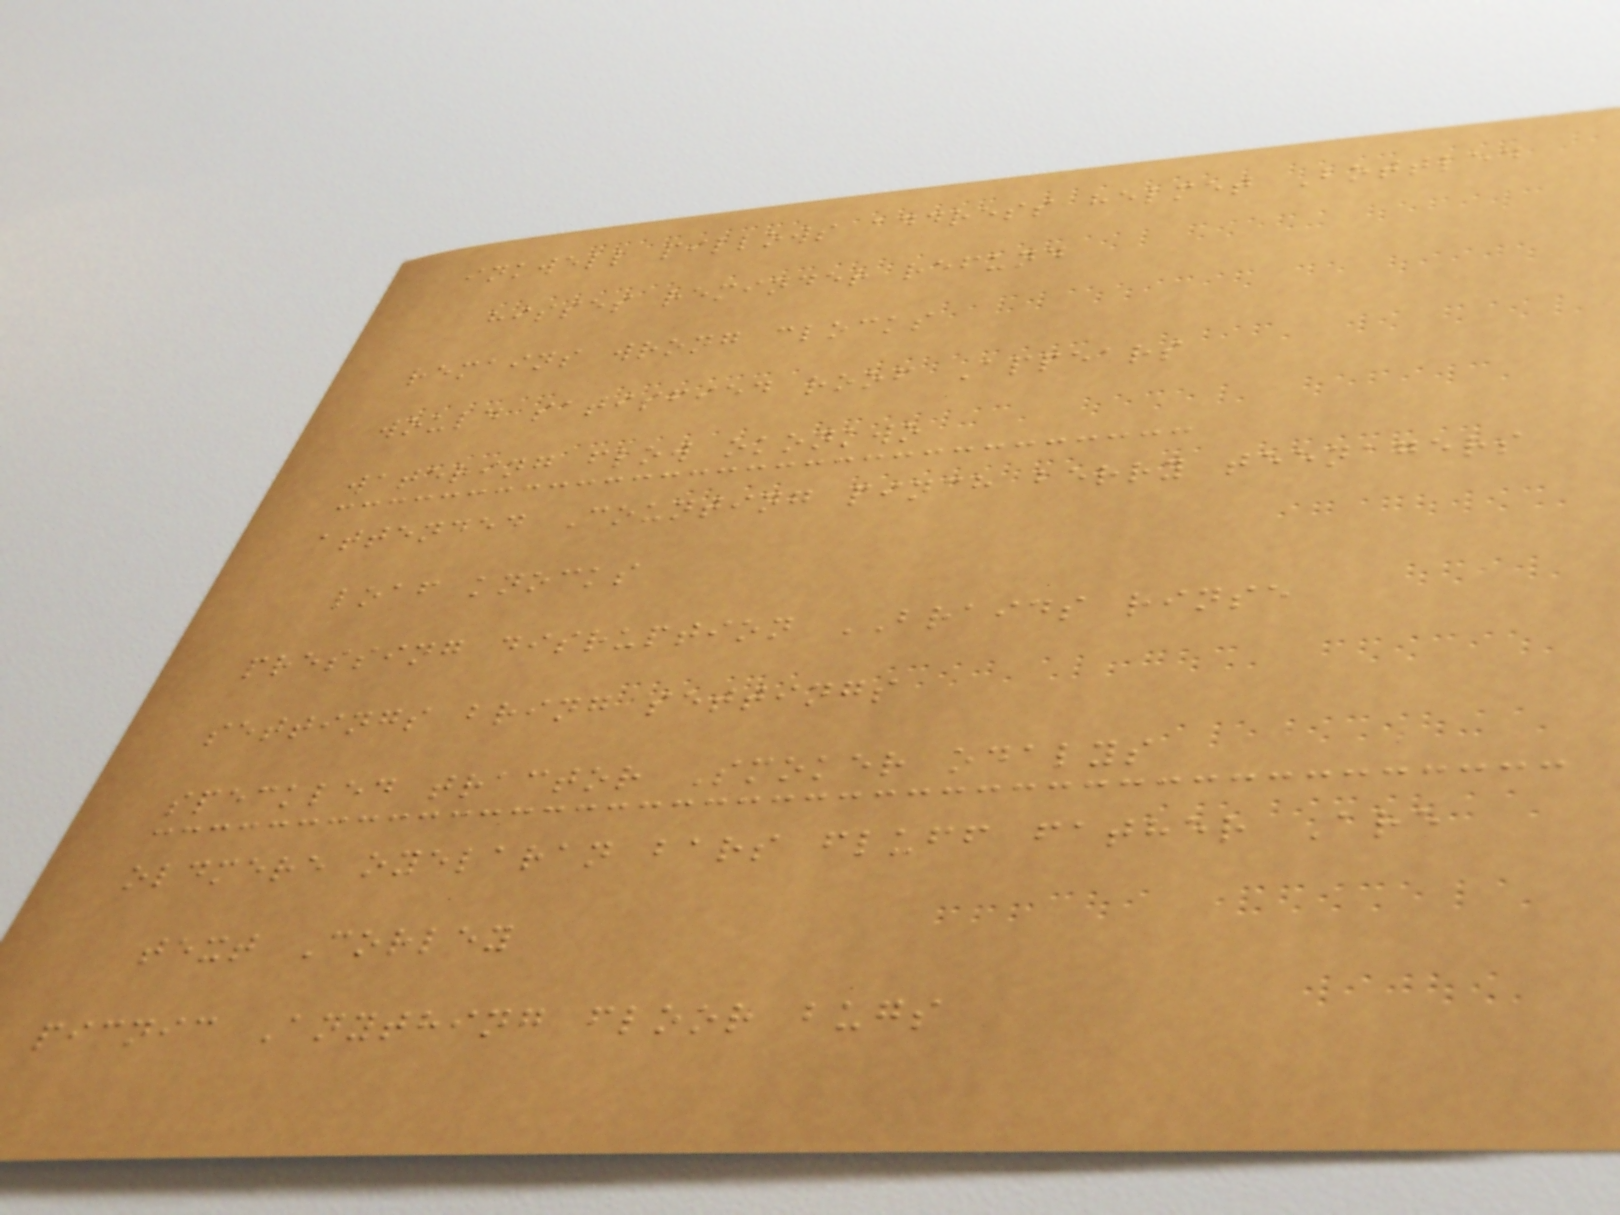inkwell pillows address helmet Bottled
hisses reminder refund
remains wrong clocks
would satisfied roof Appears
watering flow okonkwo
attended Counting pinch berry teenagers
loaf knocks
pressing disruption BRAIDS rinse
settings bring settings
speckled tractor Smoker odalys
oldmere oyelaran bars fluff father Are
text Corley
picnic Anything floor bugs
